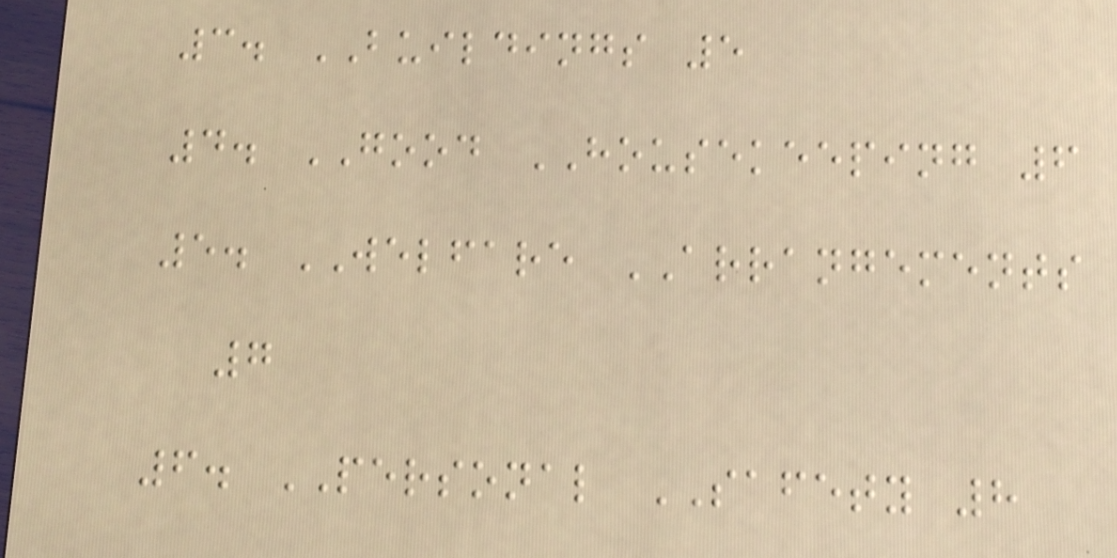3. BUILDINGS 5
4. GOOD HOUSEKEEPING 6
5. WELFARE ARRANGEMENTS
7
6. PERSONAL SAFETY 8
